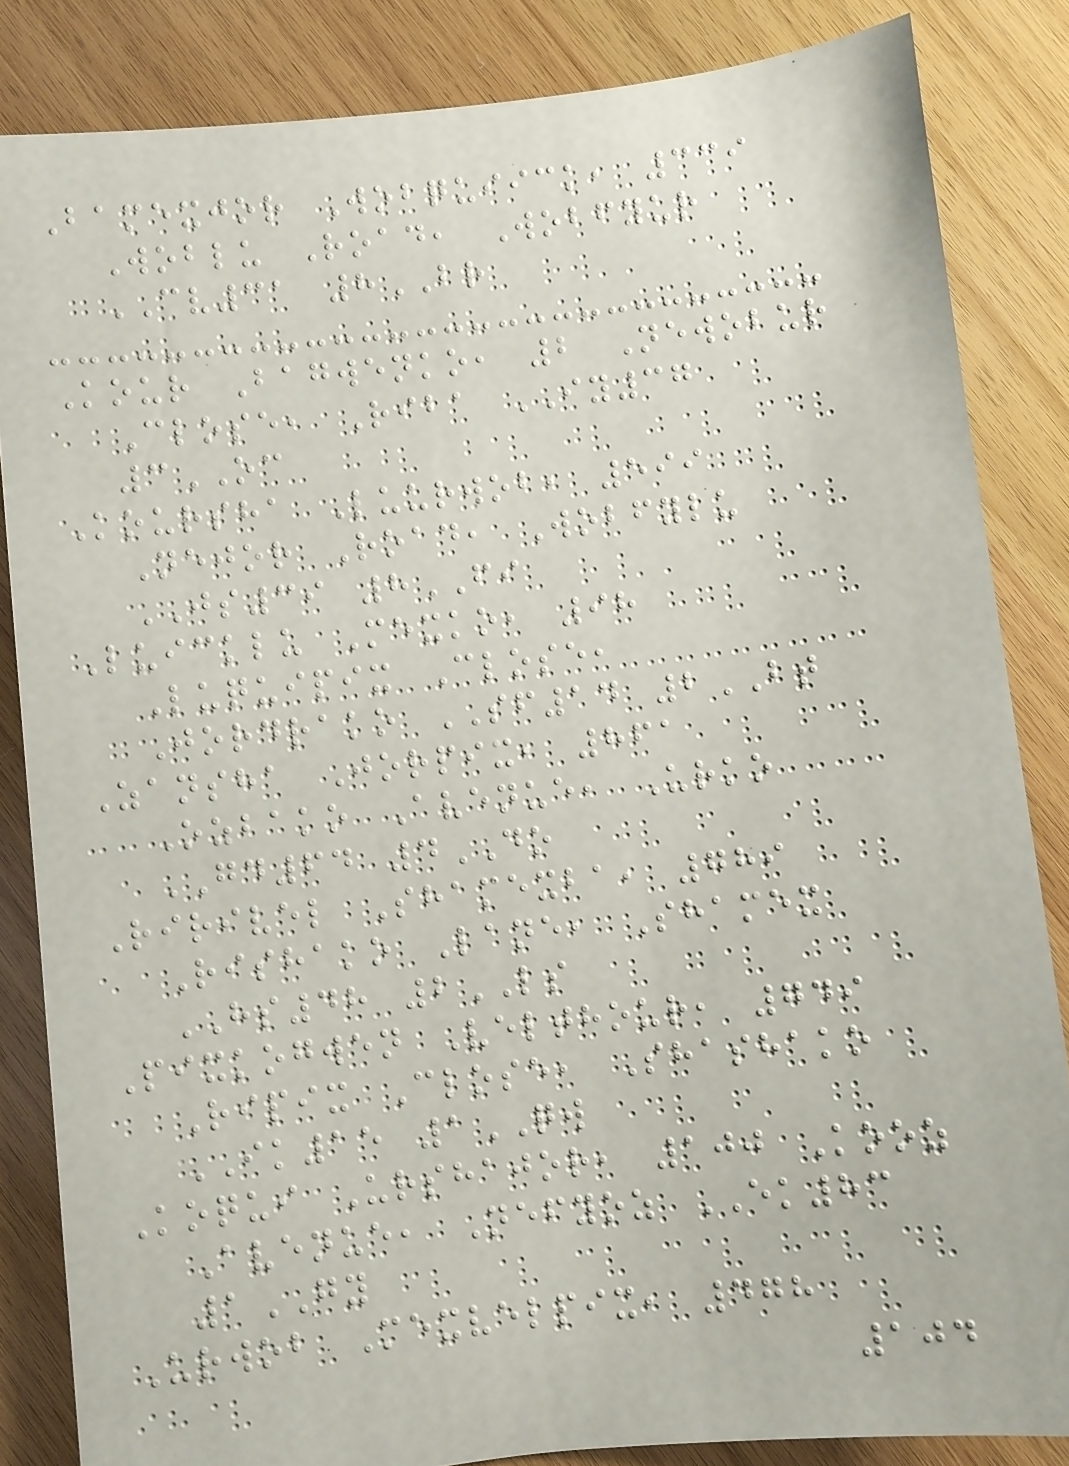Bamexjor Wobquiick, 339
Woblu Road, Wobfyur
CV31 8BR
Kour Bagwenko, 2 Newobur
Close, Riba IY37
3OC
Koursha Luurwob, 599
Nejor Road, Wobfylu
JS39 8FI
Luicklu Mexko, 98
Luquipix Close,
Jordrako SF14 2BT
Zansha Jorpix, 861
Ozbako Avenue, Urko
GD64 4DO
Ririvel Shamexba, 789
Rishako Lane, Shamex
HS48 2LS
Pixkogwen Velthour, 749
Ripix Close, Shashako
IK15 1QW
Koqui Urshajor, 100 Kooz
Avenue, Nefyoz EK83
1GY
Urwob Mexvelpix, 478
104
